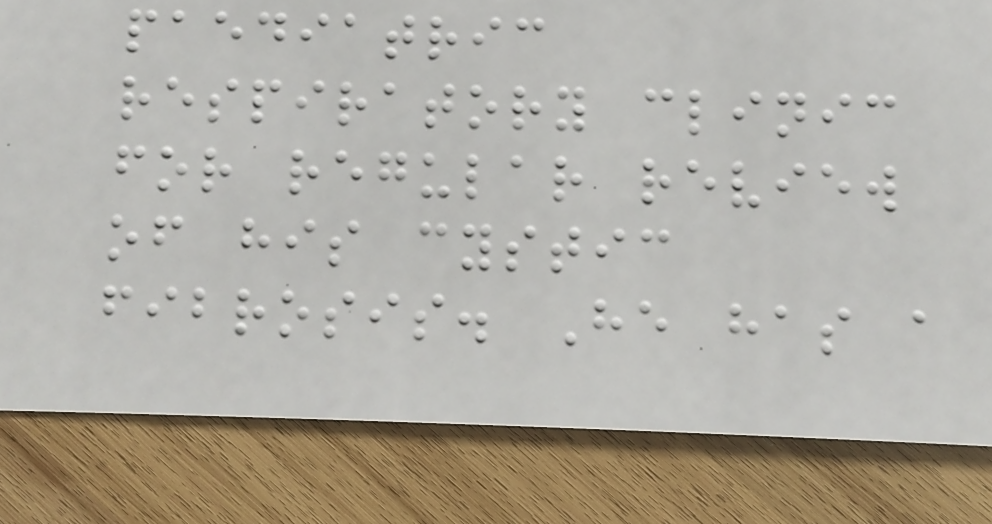paediatric
respiratory clinic
for regular review
of his cystic
fibrosis. He has a
